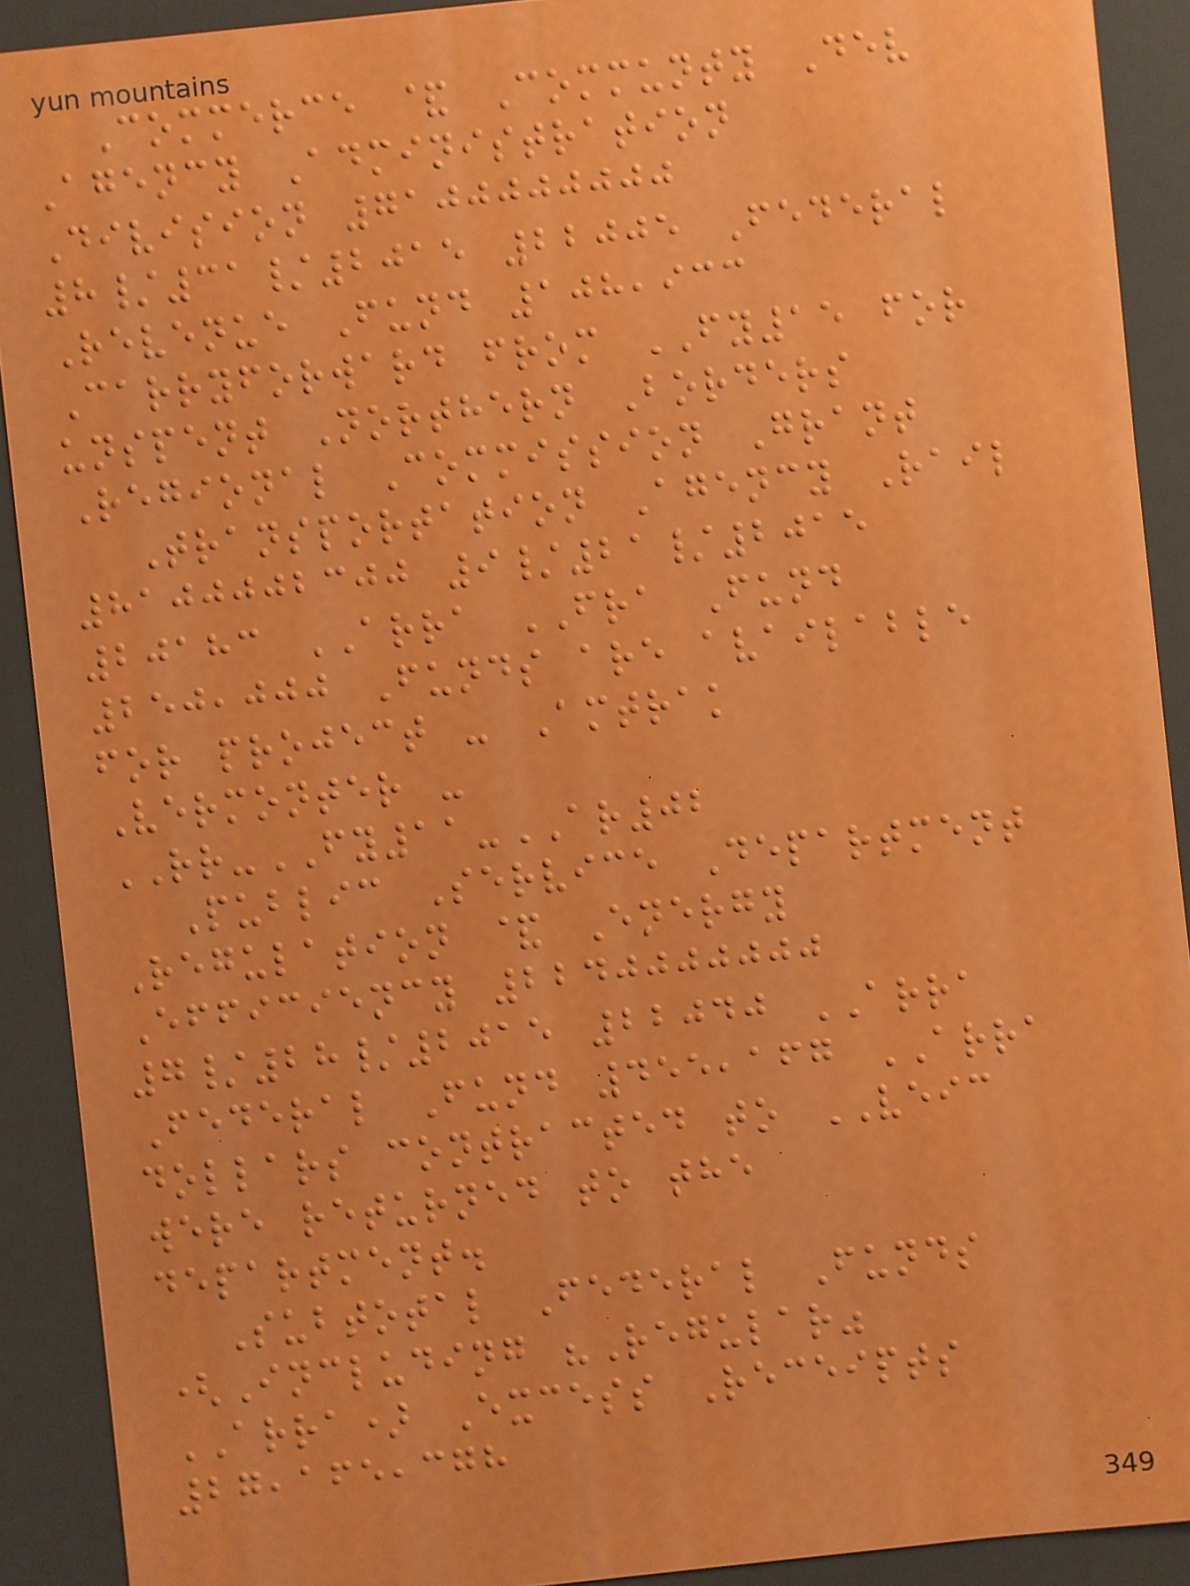Commerce & Communty Dev
Agency Administration
Division 7100000000
8/31/2015 22005 Federal
Revenue Fund 108,933
Carryforward from FY15 for
unspent Northern Borders
Regional Commission Grant
Transportation Agency Rail
8100002300 9/21/2015
20183 ARRA FRA Fund
250,000 Funds are available
for project - Amtrak
Vermonter -
RR-FY11-AR02
Public Service Department
Regulation & Energy
Efficiency 2240000000
7/28/2015 22040 ARRA
Federal Fund 455,167 ARRA
dollars contracted to VEIC
were returned to the
department.
Subtotal Federal Funds
(Including "Regular"
ARRA) Excess Receipts
27,165,378
